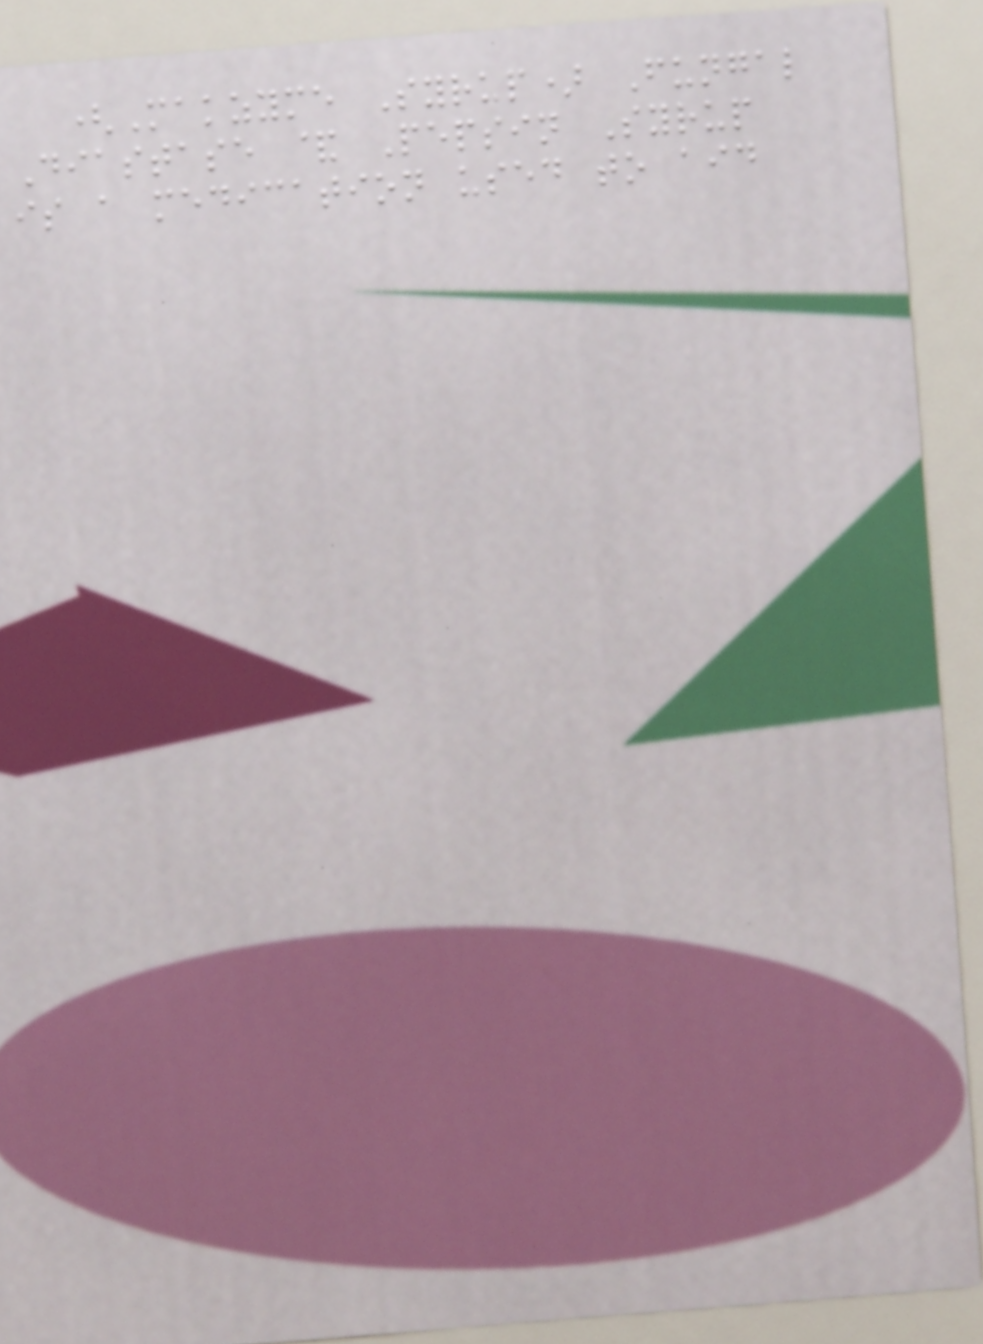(Makzyme Syrup) Fungal
Diastase & Pepsin Syrup
is a medication used to aid
